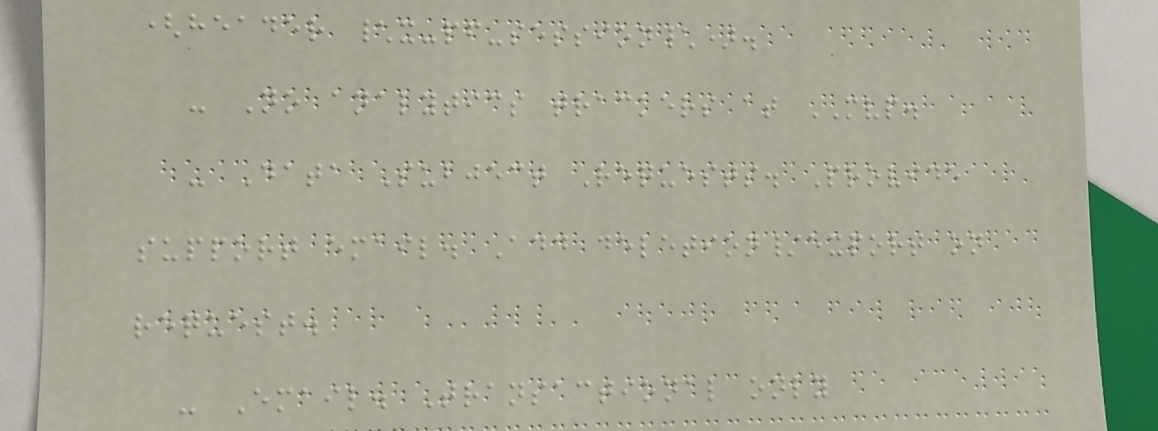(header \x-pf-session\).
- No analytics trackers at MVP.
- Data Subject Requests. Provide
support email. Add deletion/export on
request.
- Email. Transactional only
